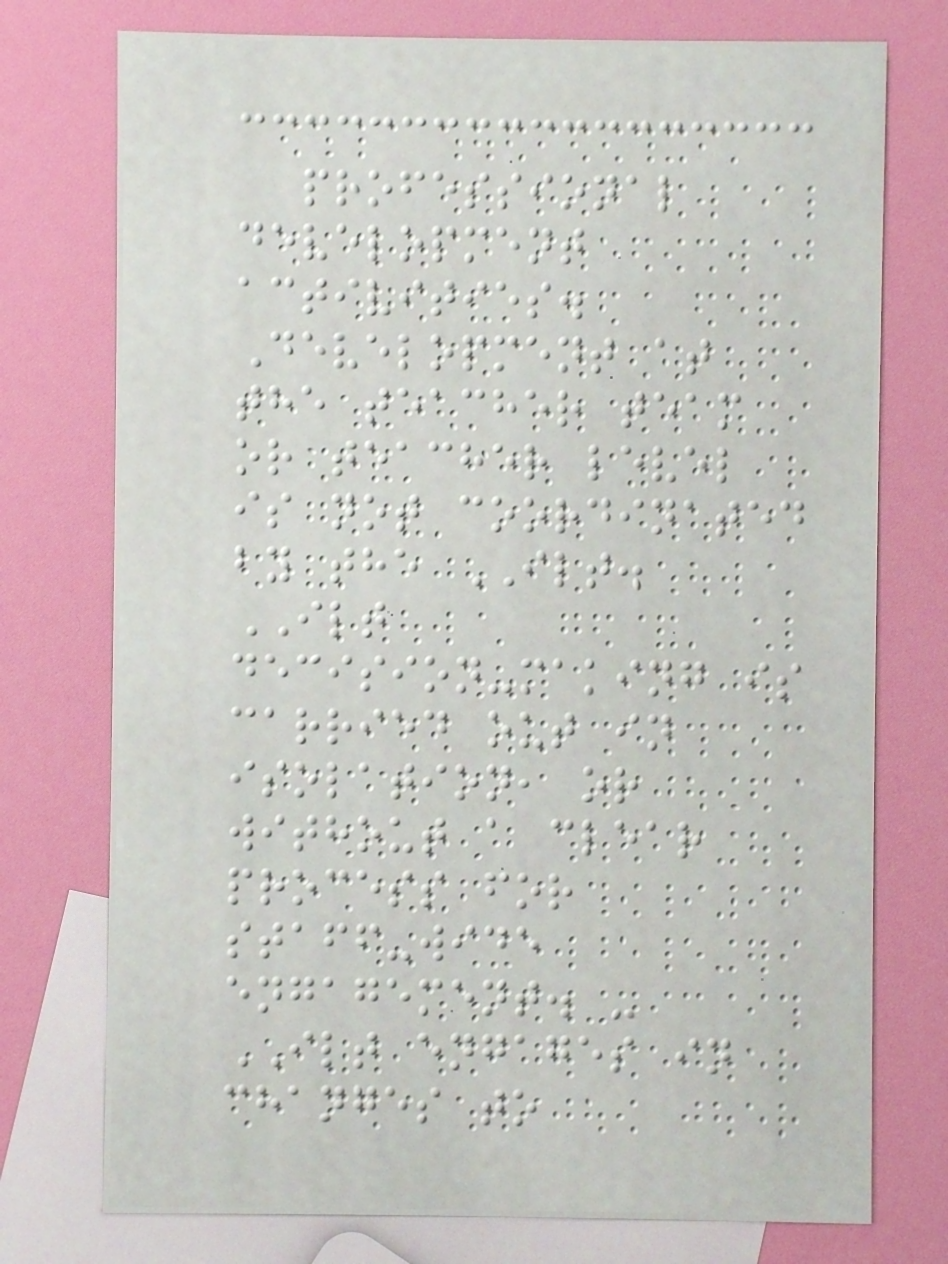professional
development
activities.
Development at
the teacher team
or teacher level
is not coordinated
by the ILT.
ILT
decision-making is
carried out in
isolation, or
without a clear
process for
staff-wide
engagement. -
ILT engages in
changes to
